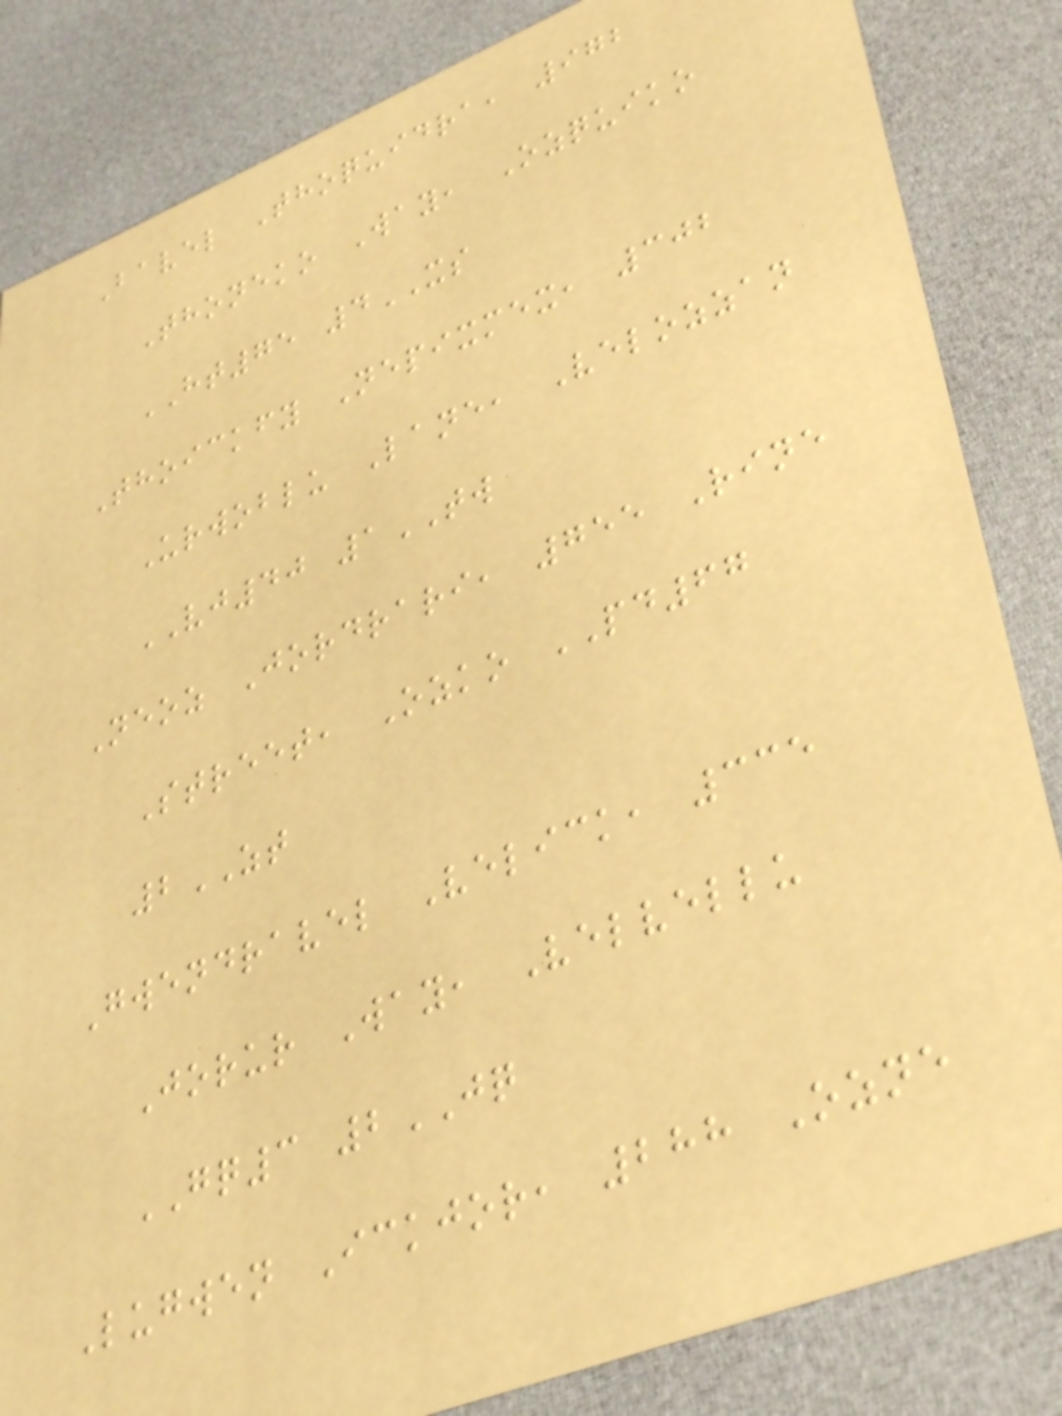Bavel Thoquidra, 972
Thoneko Way, Ozquiko
HT75 4XS
Thoickfy Nepixmex, 302
Urwoblu Lane, Velozzan
VJ40 1TW
Neoz Jordrari, 755 Rine
Street, Ozko PD67
2ZT
Gwendravel Velick, 335
Jorur Way, Velvellu
GQ3 2JQ
Lugwen Ickjor, 288 Ozne
